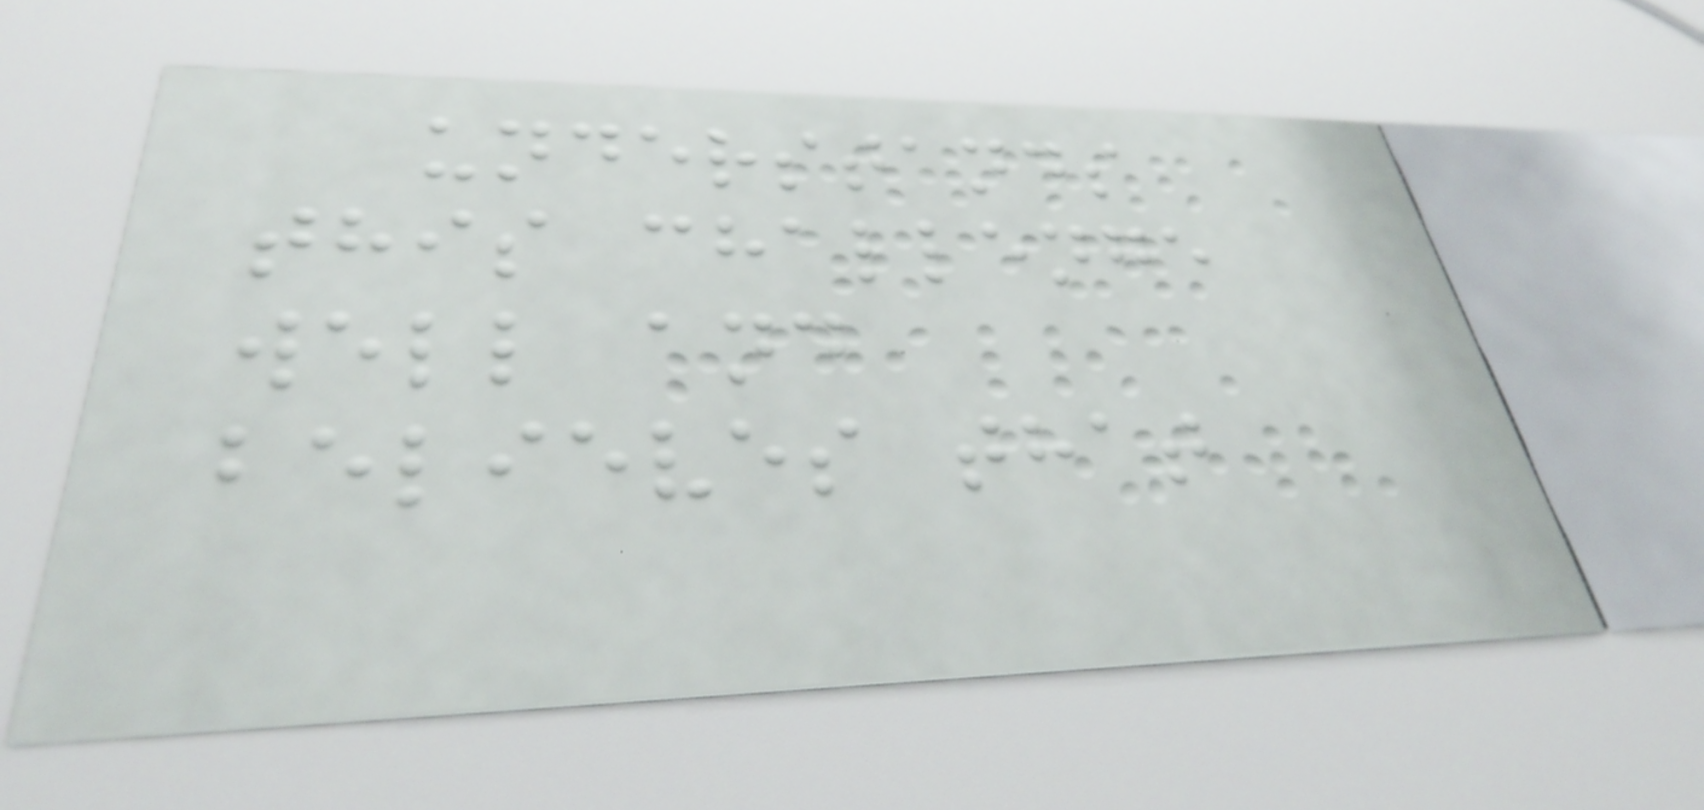understands
this challenge
well and
believes that
